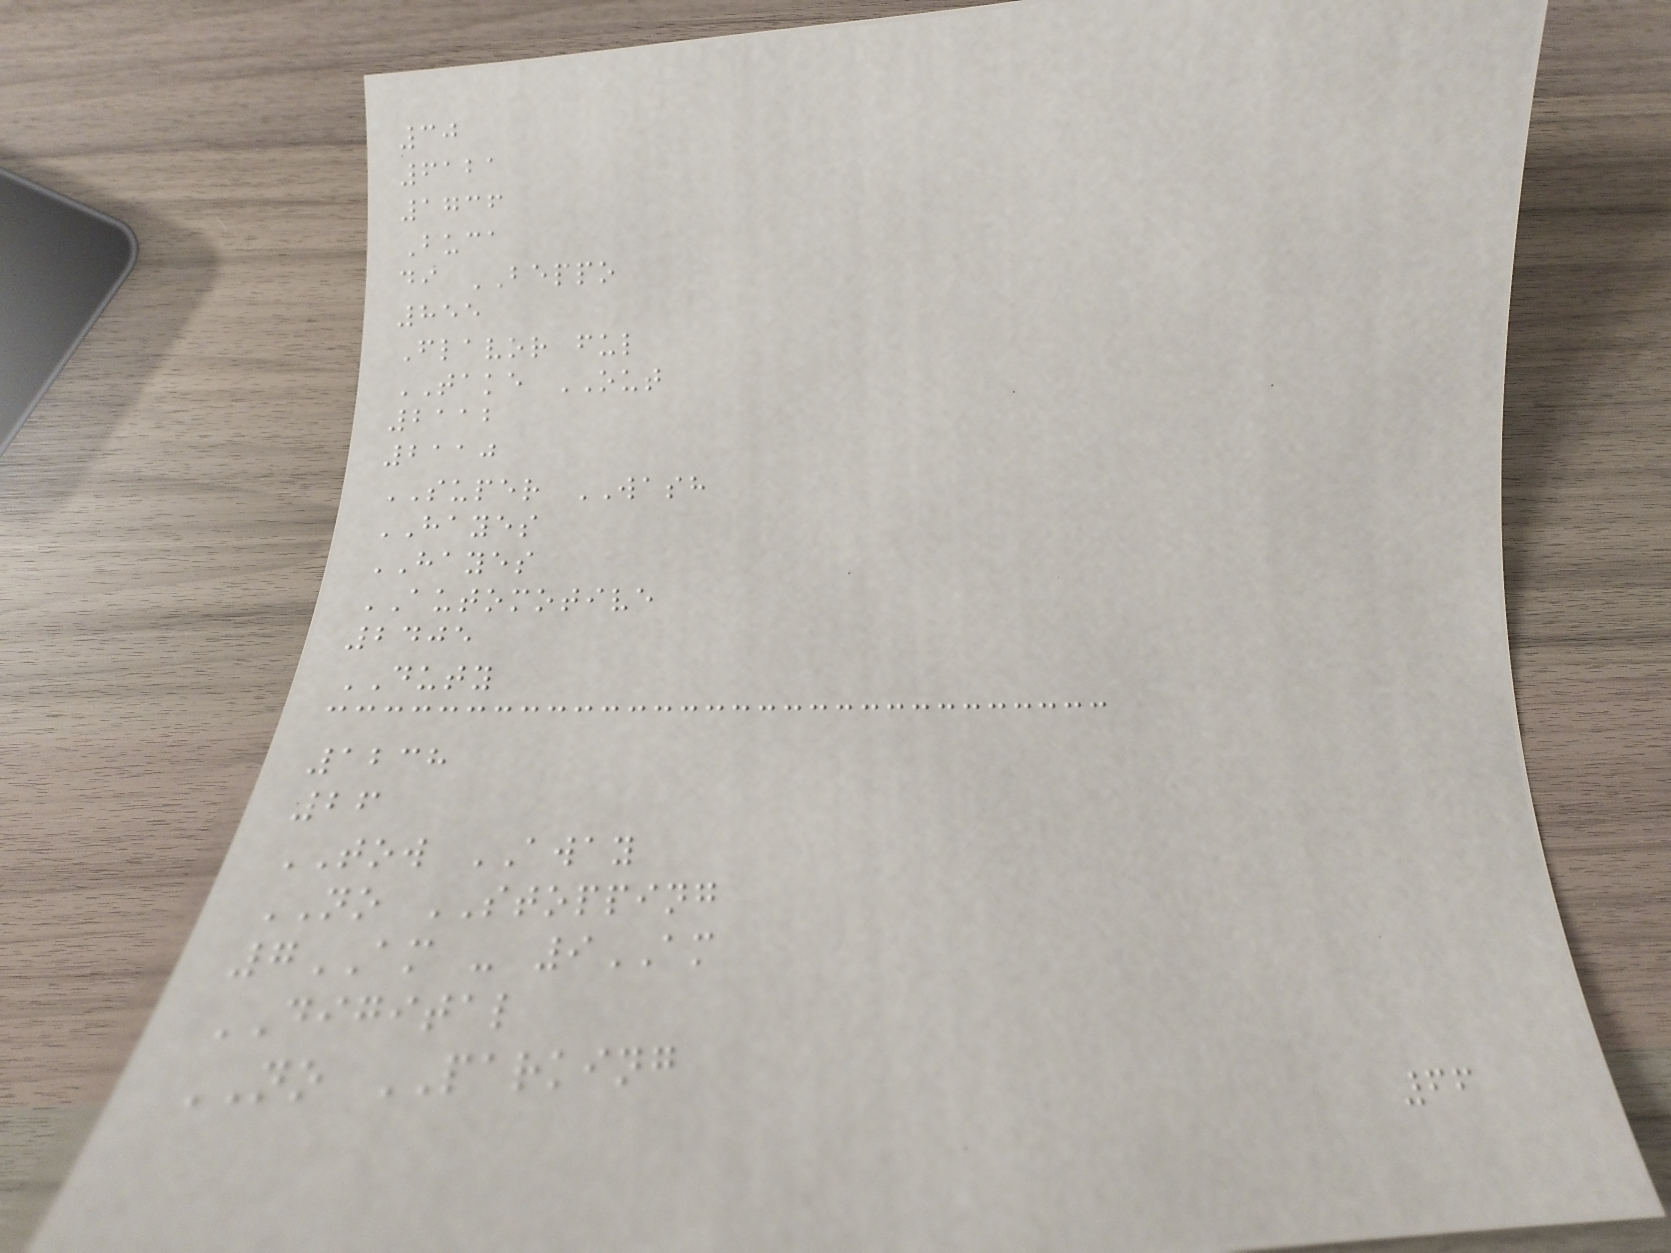30
6121
1736
Buca
di BEPPO
855
Flavor ful
TAKE OUT
2112
2110
SUPER WASH
HAYES
HAYES
AUTOMOTIVE
2405
DUTY
1238
26
TOW AWAY
NO STOPPING
7AM - 9AM
DIGITAL
NO PARKING
66
